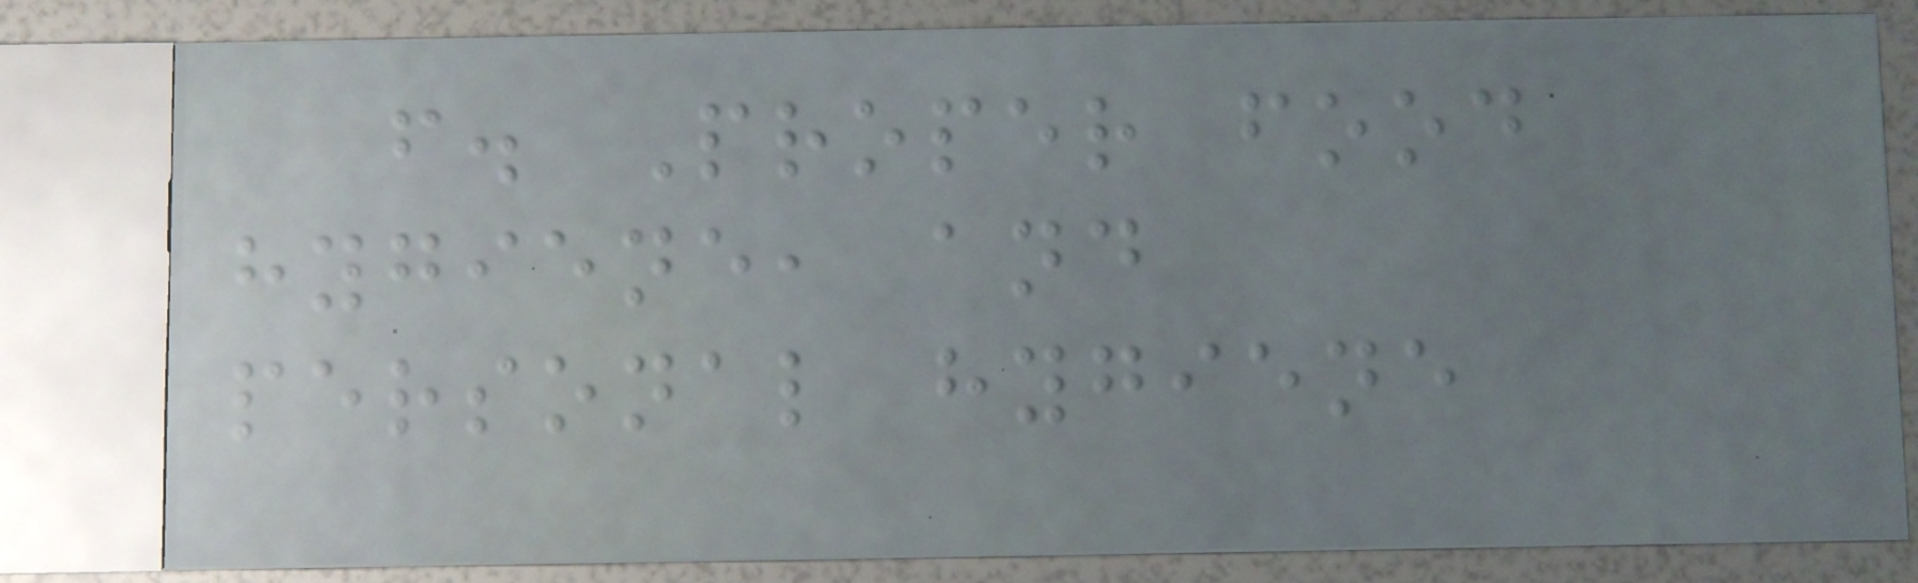f. Proper food
hygiene, and
personal hygiene
